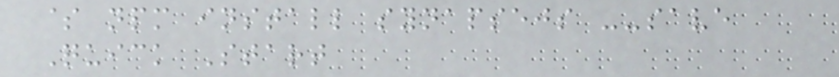$ npm install synapsejs --save
Quick Start
